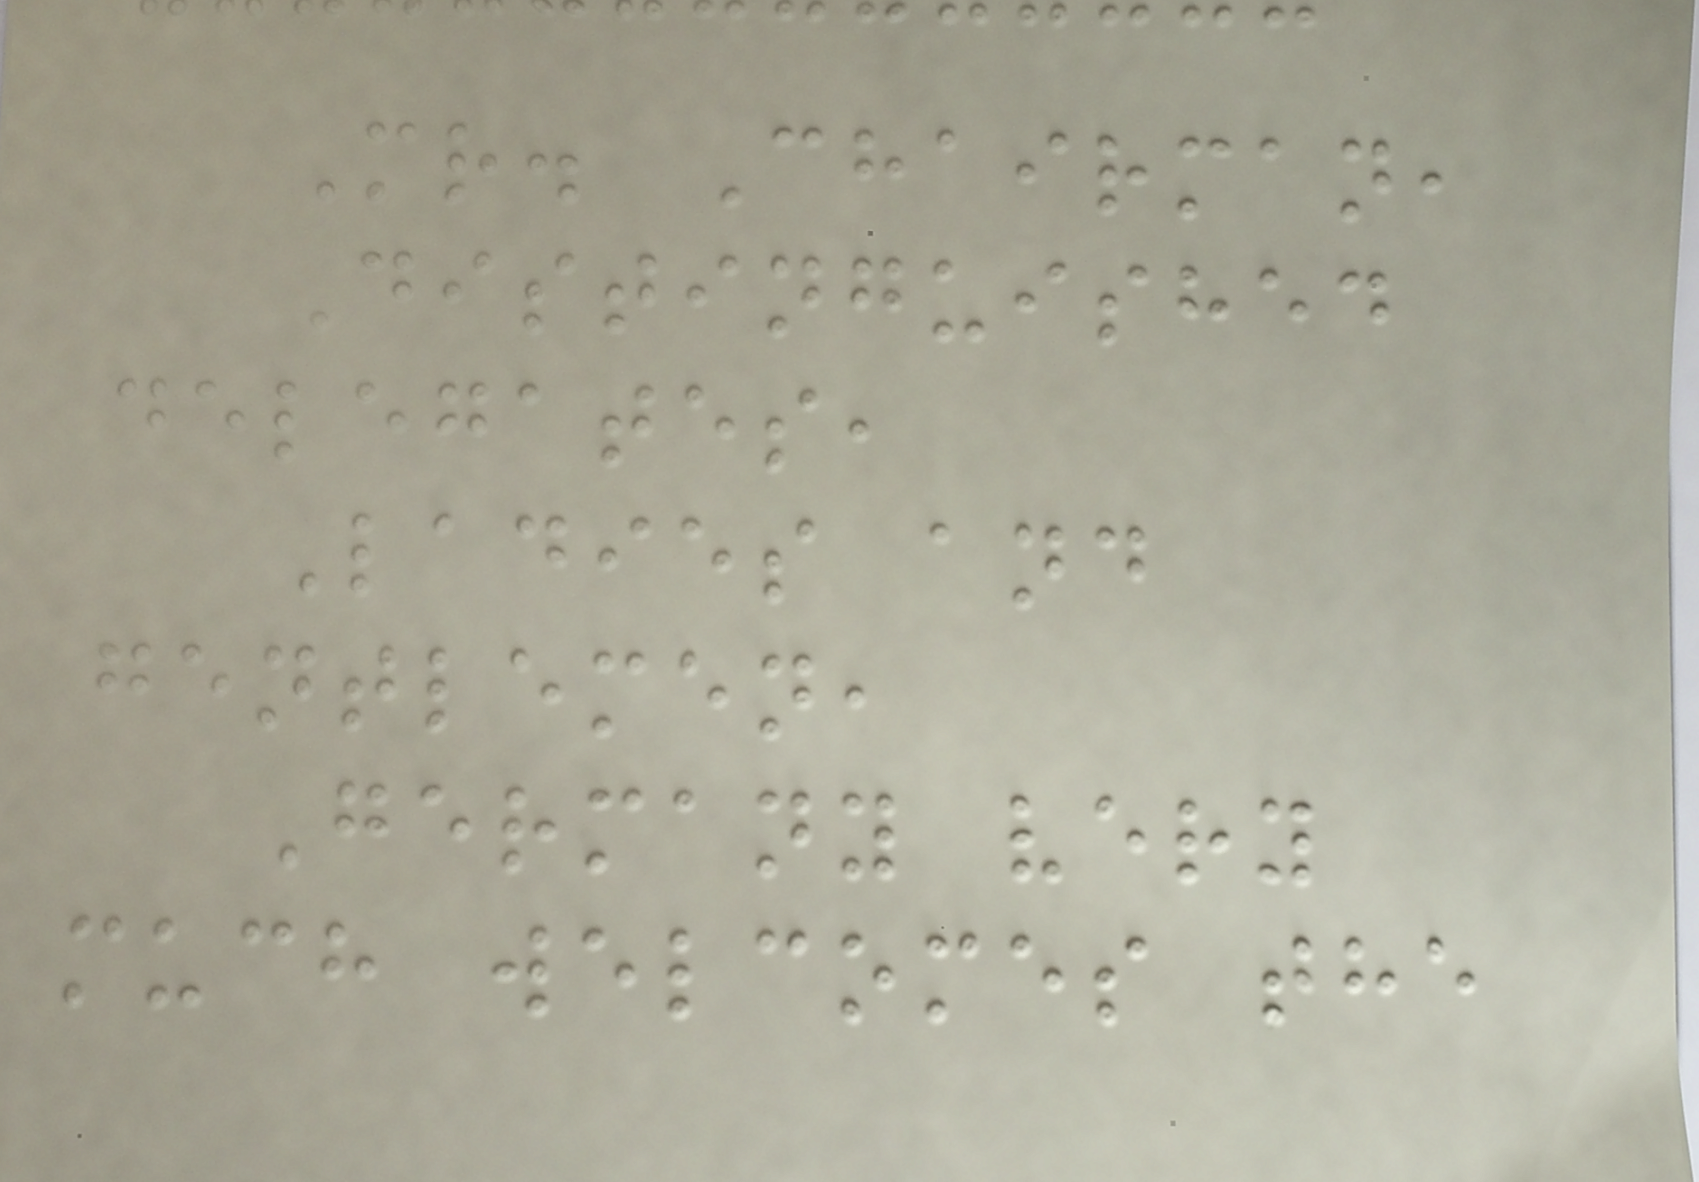Mr. Chairman,
Distinguished
delegates,
Ladies and
gentlemen,
Germany very
much welcomes the
